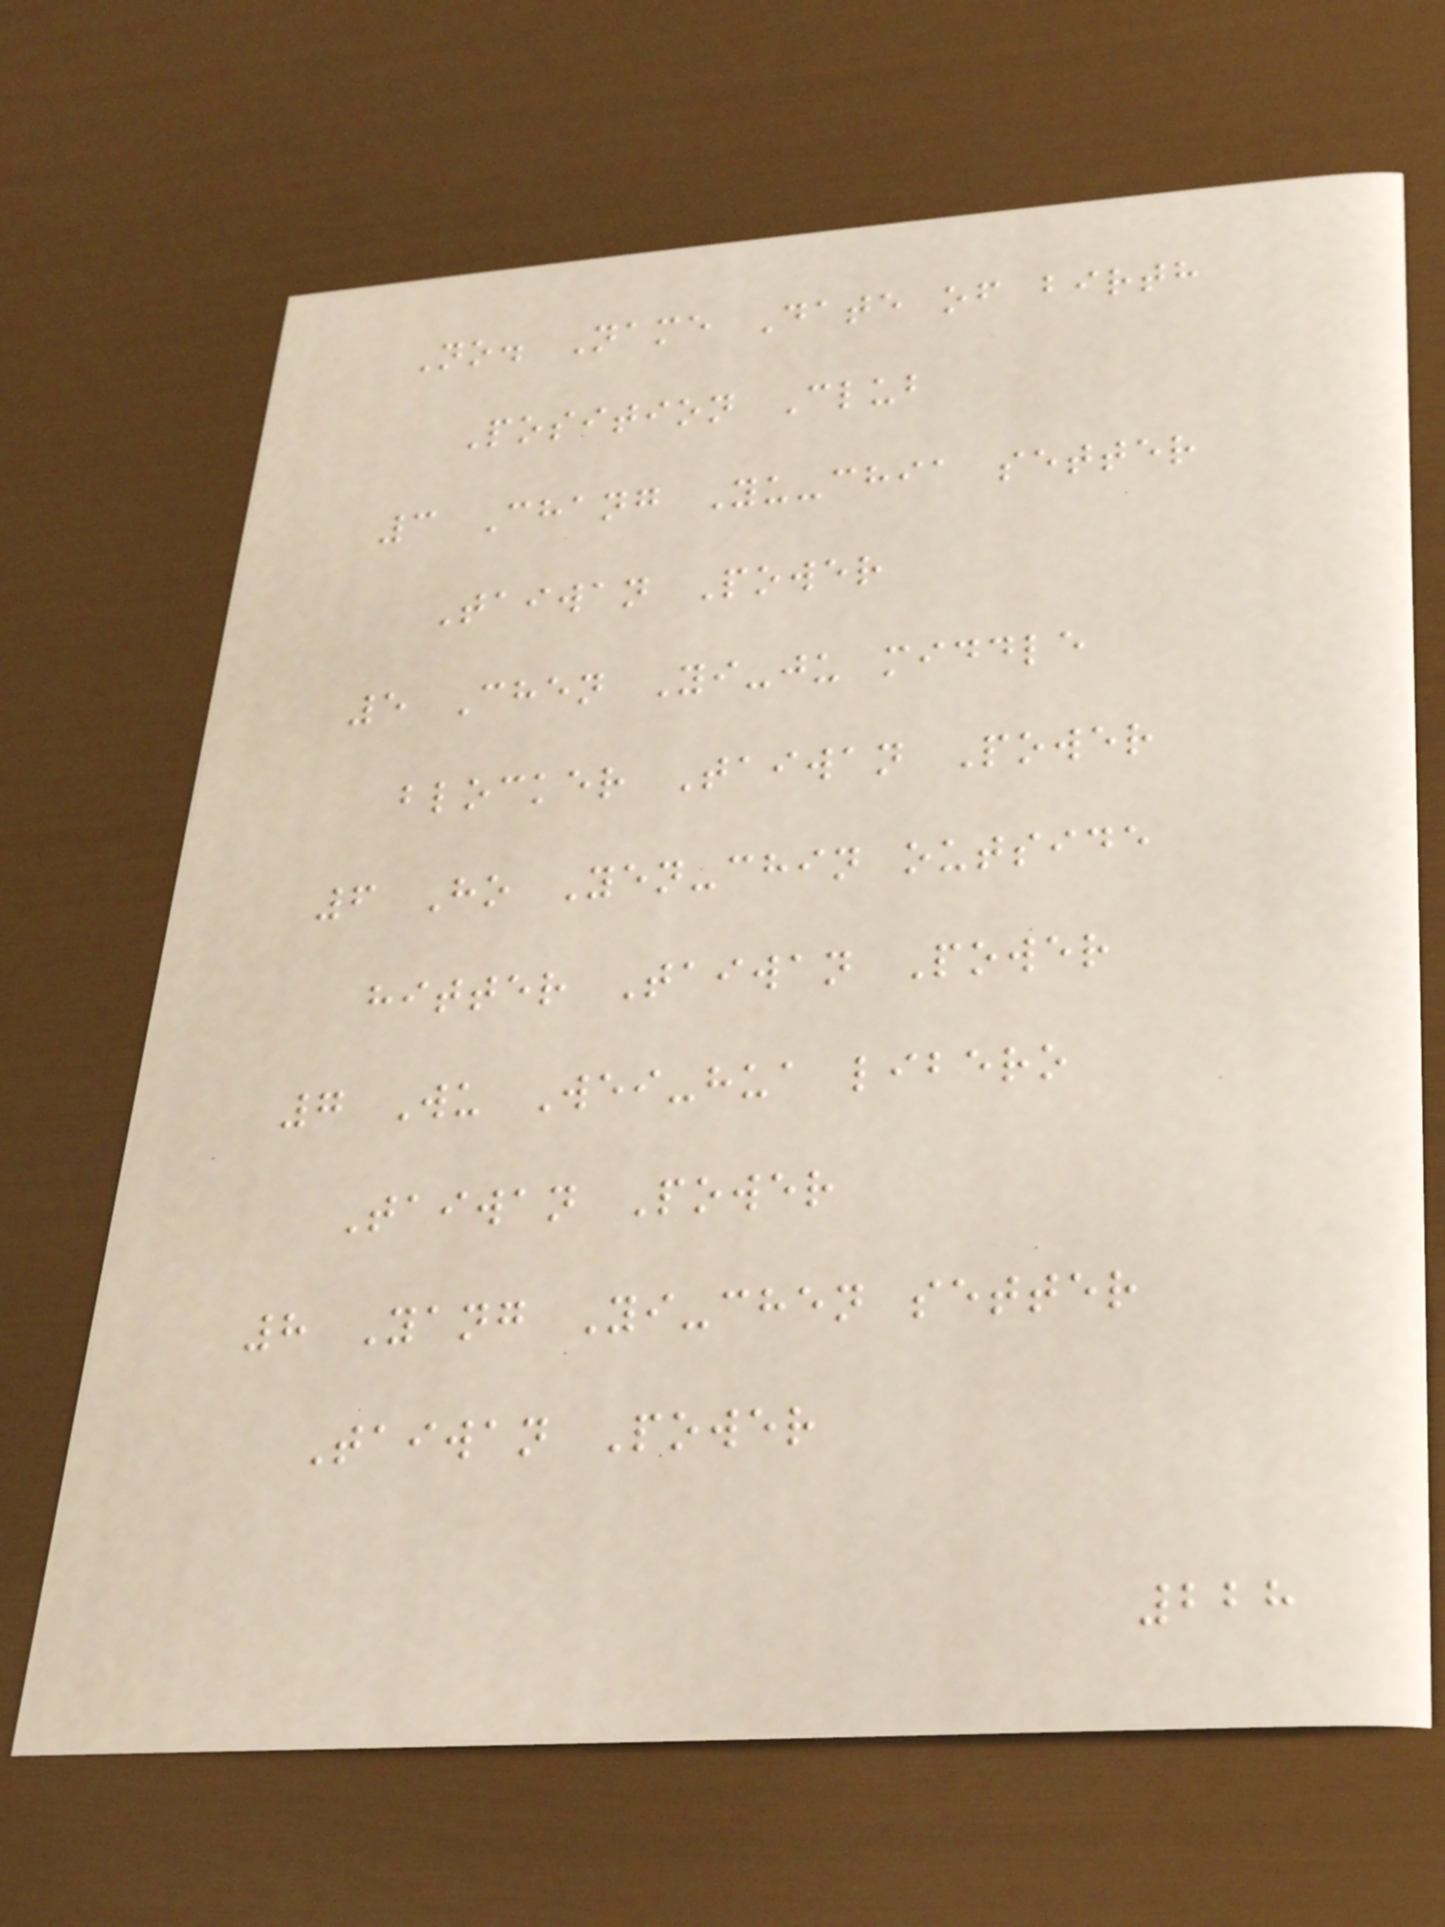No. Name Date of birth
Position Club
3 Chang Yu-chia setter
Taiwan Power
5 Chen Yi-ju middle
blocker Taiwan Power
6 Ho Yen-chin outside
hitter Taiwan Power
7 Wu Wei-hua libero
Taiwan Power
8 Yang Yi-chen setter
Taiwan Power
228
